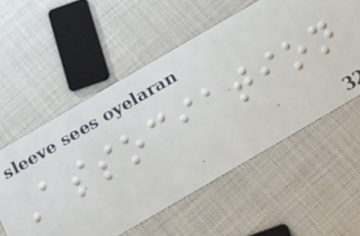Association
